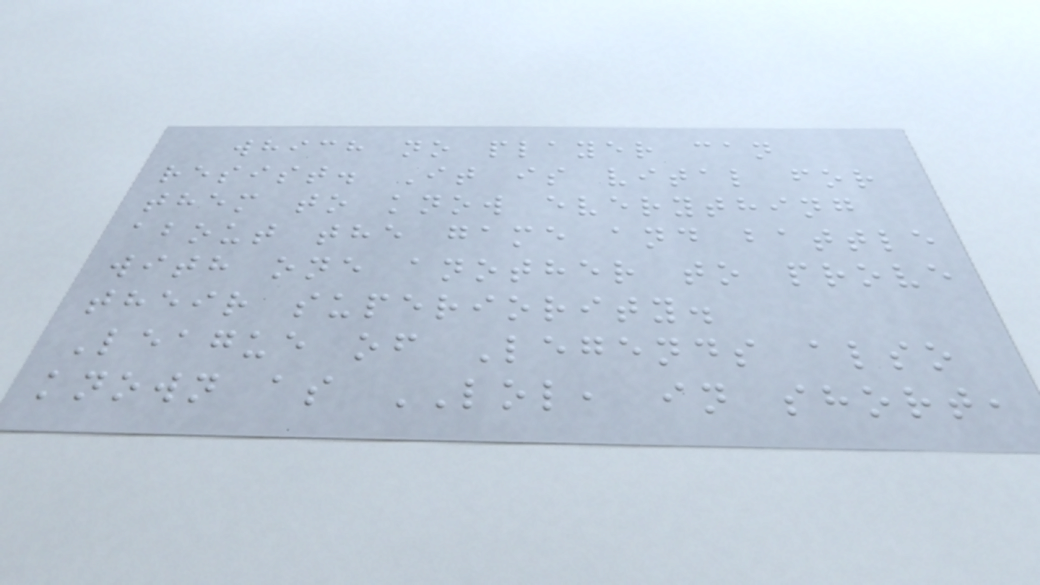which no player can
resist. It is vital for
them to know everything
about the game and battle
with one another to prove
their superiority.
League of Legends also
known as LOL, in short,
